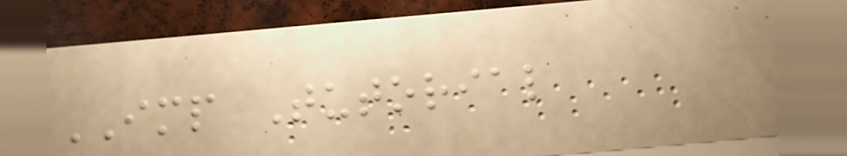IMP Tutorial
